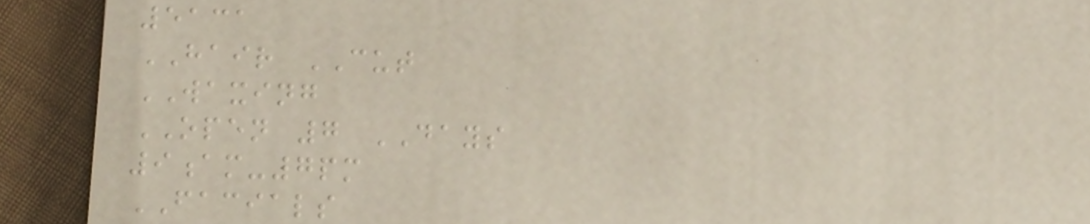5131
HAIR CUT
WAXING
OPEN 7 DAYS
9am-7pm
FACIALS
